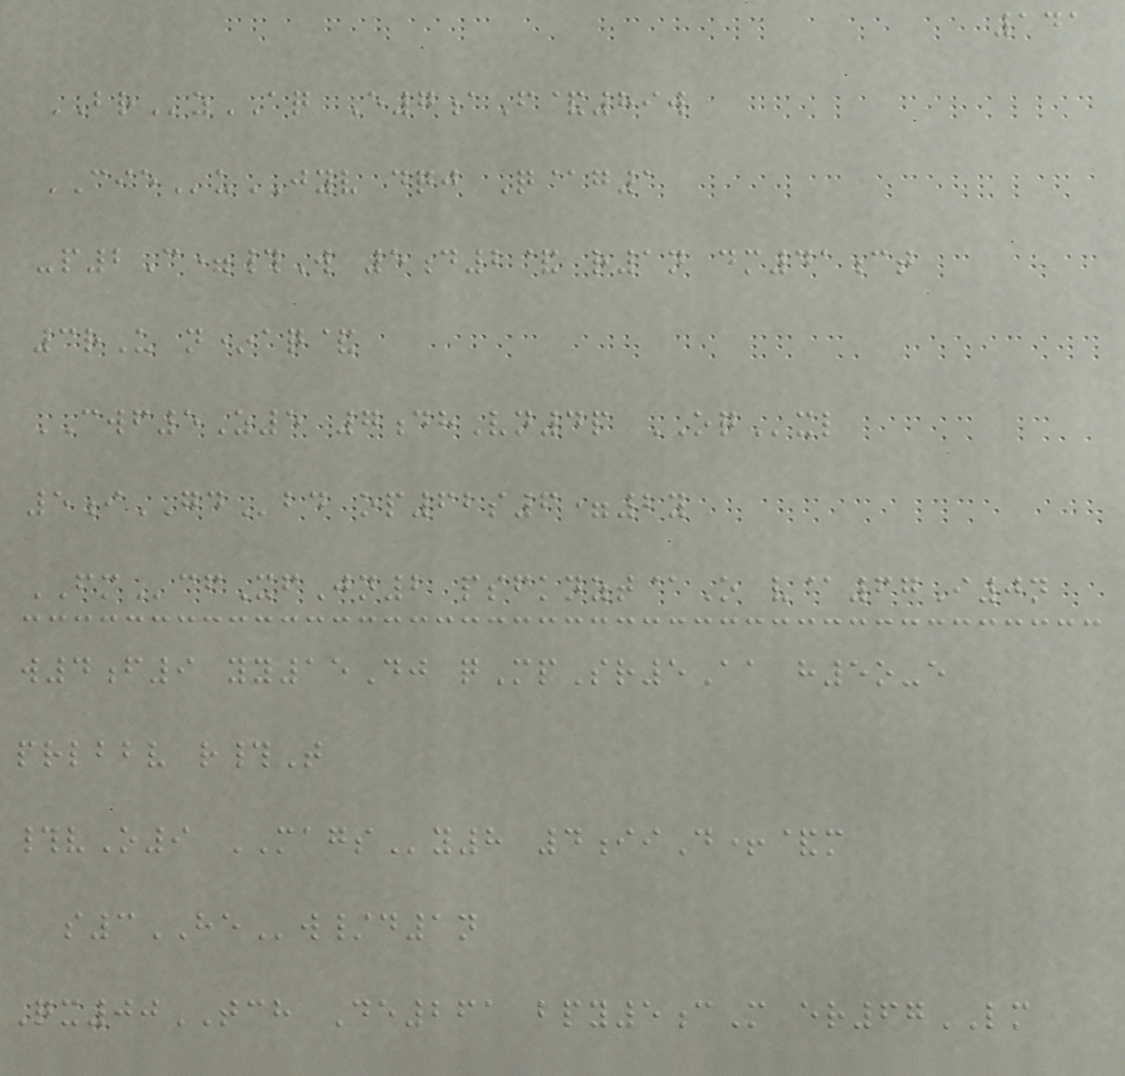141
BRzAQ E7aF&89w
CIEuJYV dqj Q@g1
-p2C=#W 5d2& r1n dm41ct
3rU n*aq&
CWF5Z5 7dhVn4p OQxl
5iGDbd op62s6=2y
FMcfXfJn2 psfknzt@O v@67I0n
w4f9 yy15Dj qMpSr5Aa h5o-e
prlbbv r#T
#vO9 MAGSy8 4iiD+&m
s3HEw/d1n
Qx00TCH De261 bpy5cM er67LM
